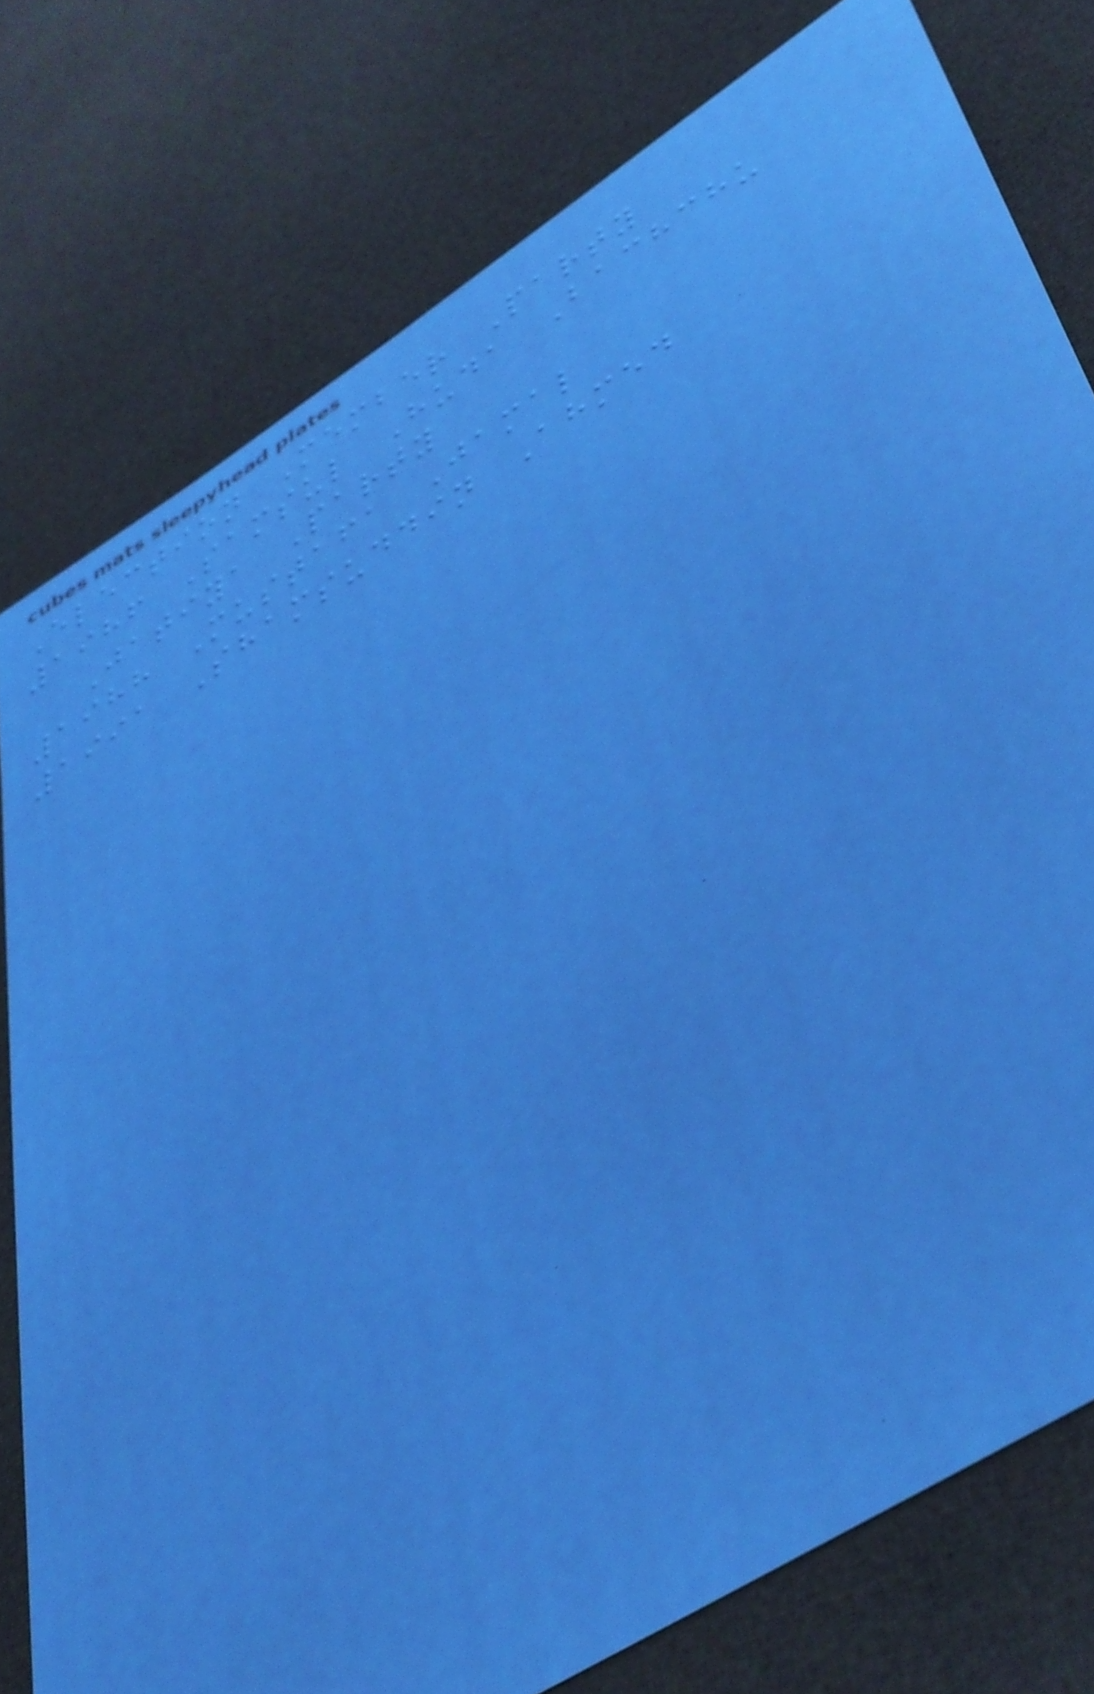Election Member Party
1986 Samsul Huda Bachchu
Jatiya Party
1988 Mustafa Jamal
1991 Shamsuddin Ahmed
